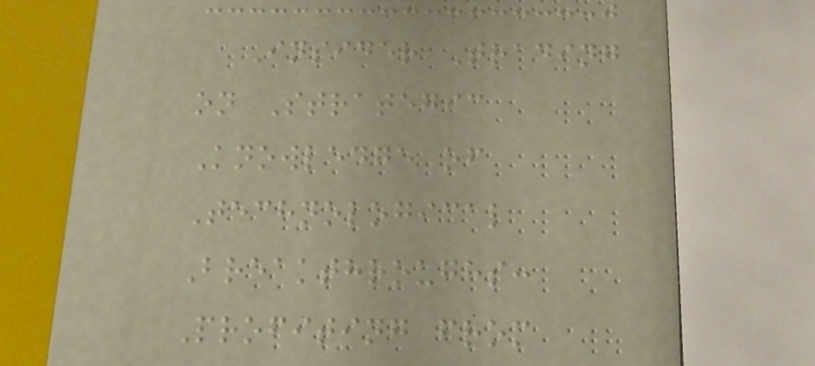Insider Trading
on Strategic
Knowledge of
Technological
Breakthroughs:
Profiting from
